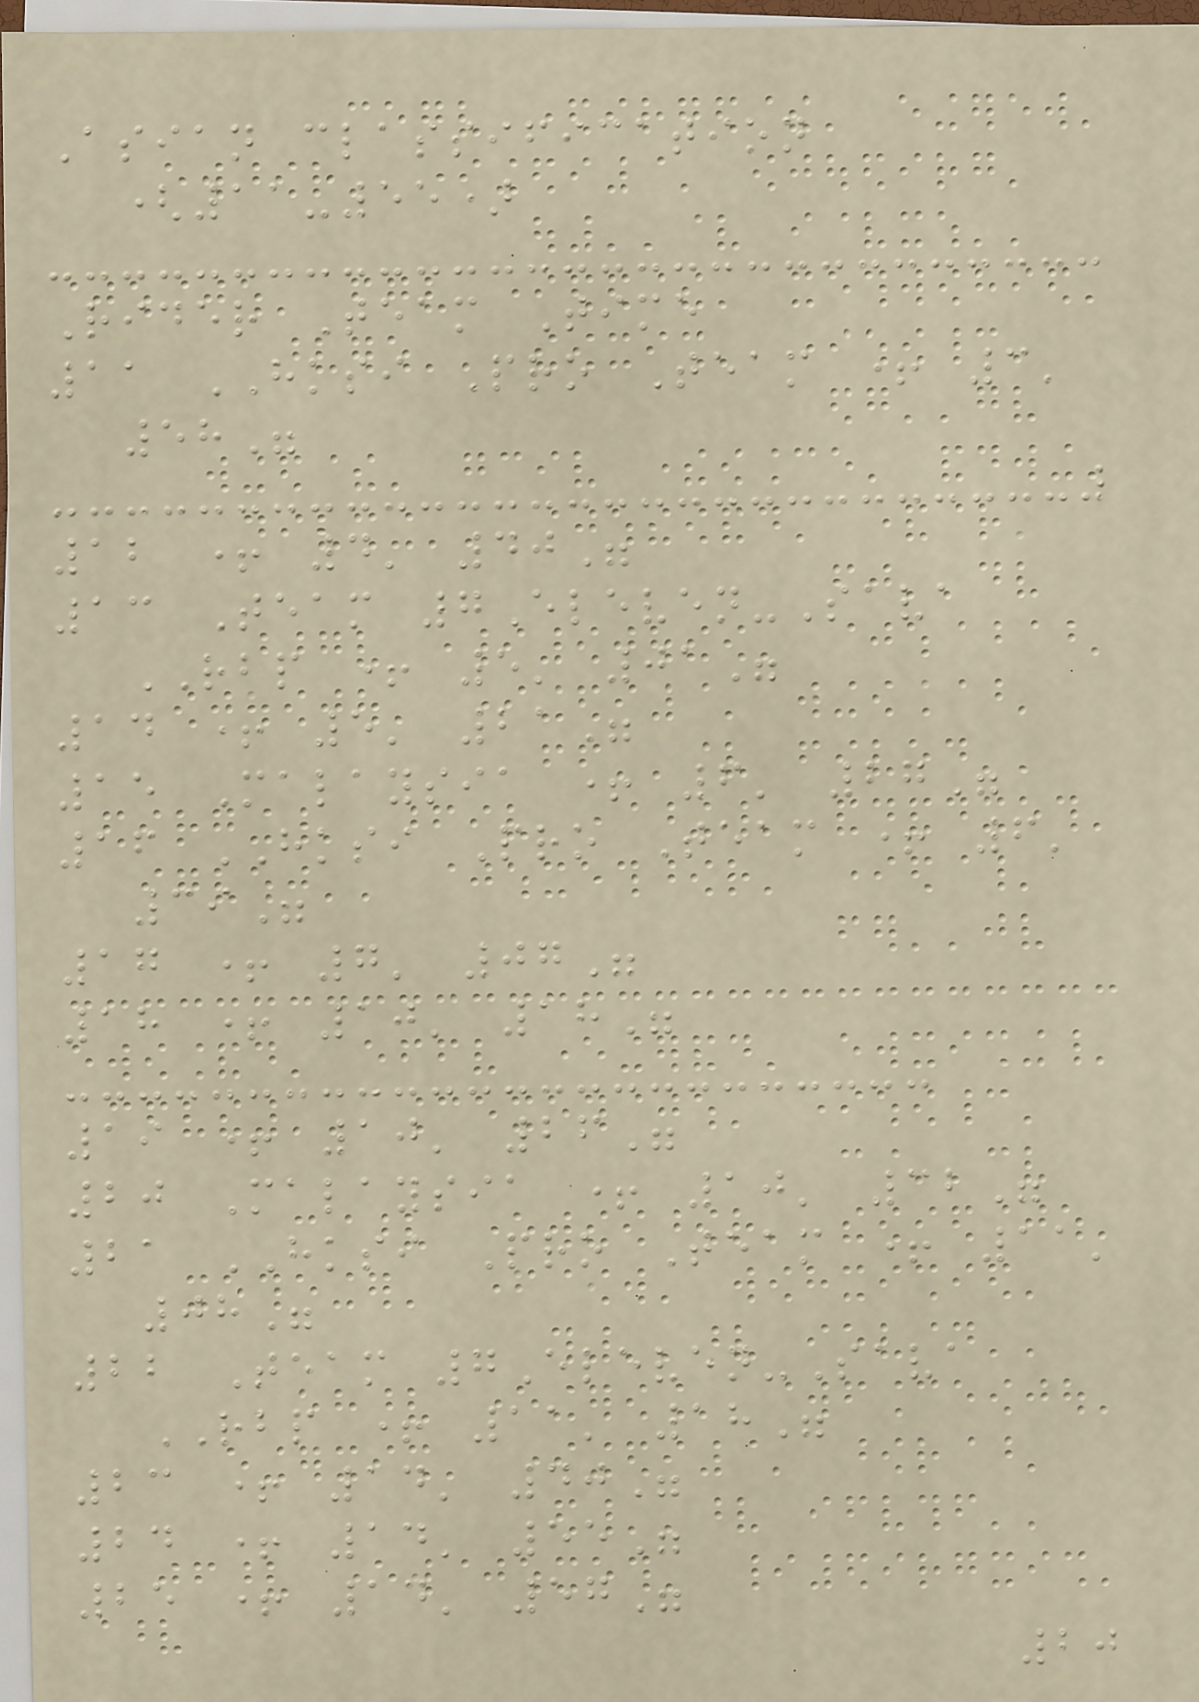Asian classification
(11-55)
Rider Team Time
11 HKSI Pro Team + 3'
58"
12 + 4' 40"
13 Team 7Eleven-Sava
RBP + 5' 01"
14 + 5' 21"
15 Malaysia + 6' 27"
16 HKSI Pro Team + 6'
39"
17 + 7' 07"
18 + 10' 18"
19 + 10' 26"
20 Malaysia + 10' 32"
21 HKSI Pro Team + 11'
08"
22 Team 7Eleven-Sava
RBP + 11' 18"
23 + 14' 40"
24 + 14' 55"
25 + 14' 57"
20
